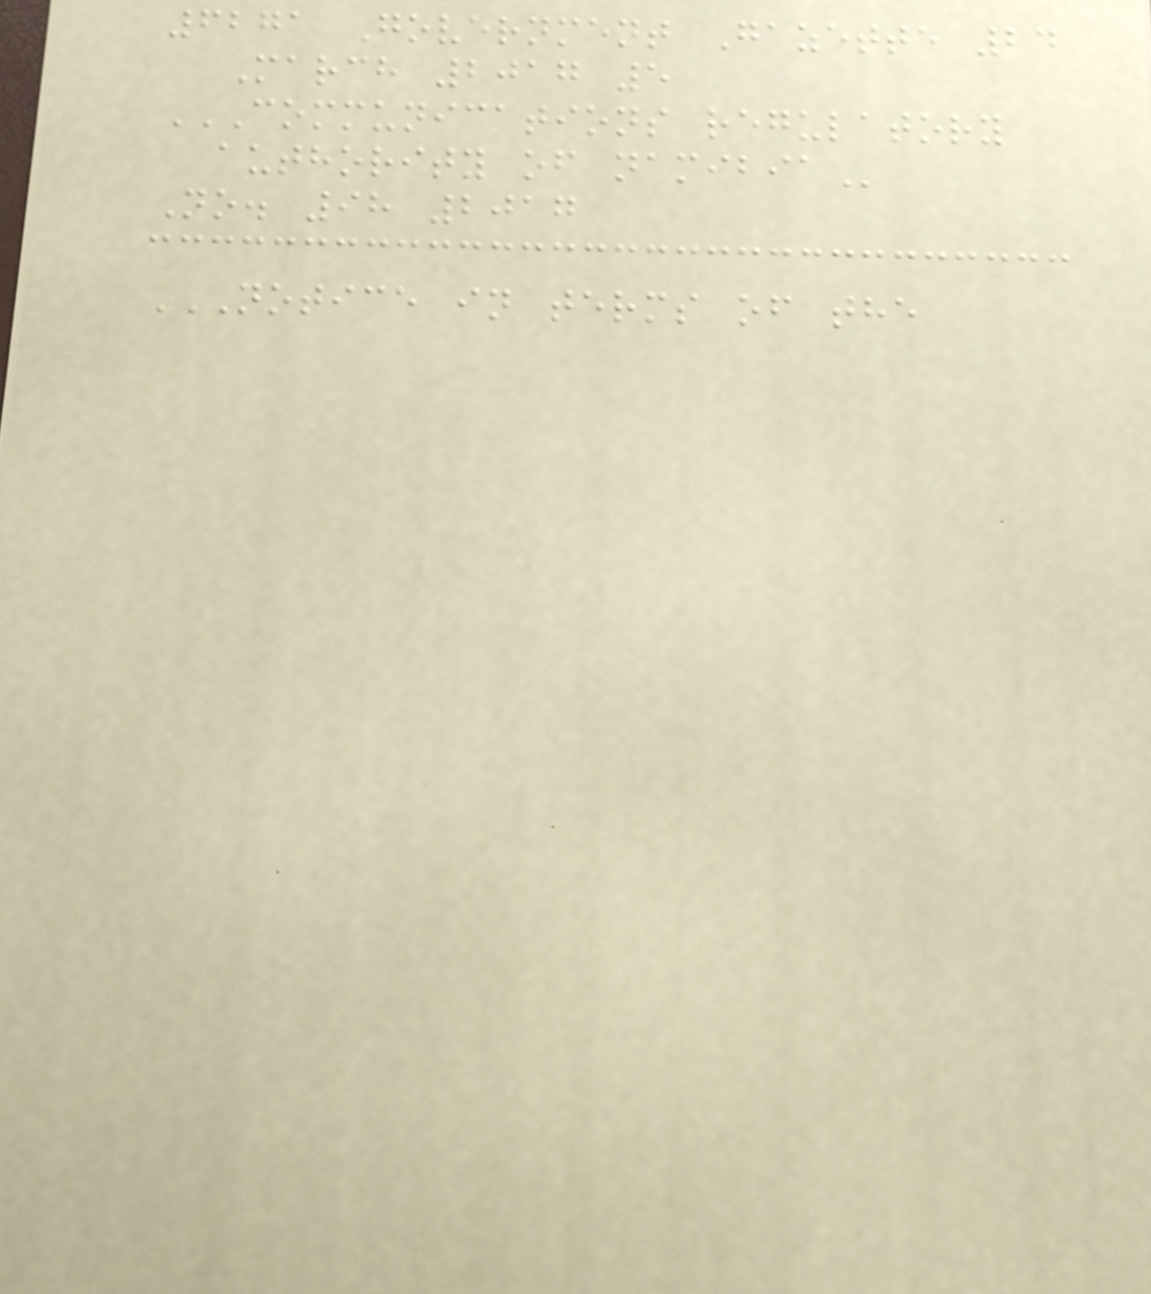6271 Government Gazette 24
March 2017 5
COMMUNICATIONS REGULATORY
AUTHORITY OF NAMIBIA
No. 98 2017
NOTICE IN TERMS OF THE
